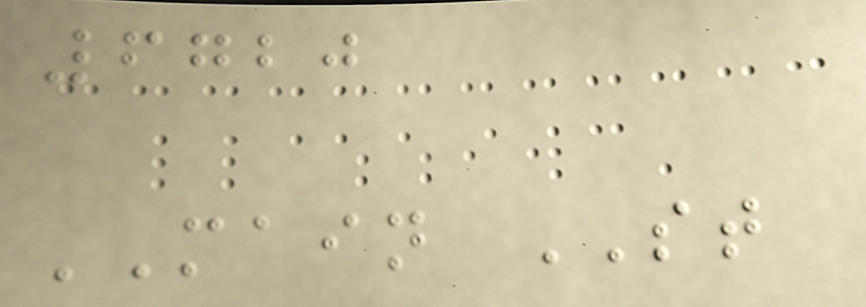6720
MAIN ST
